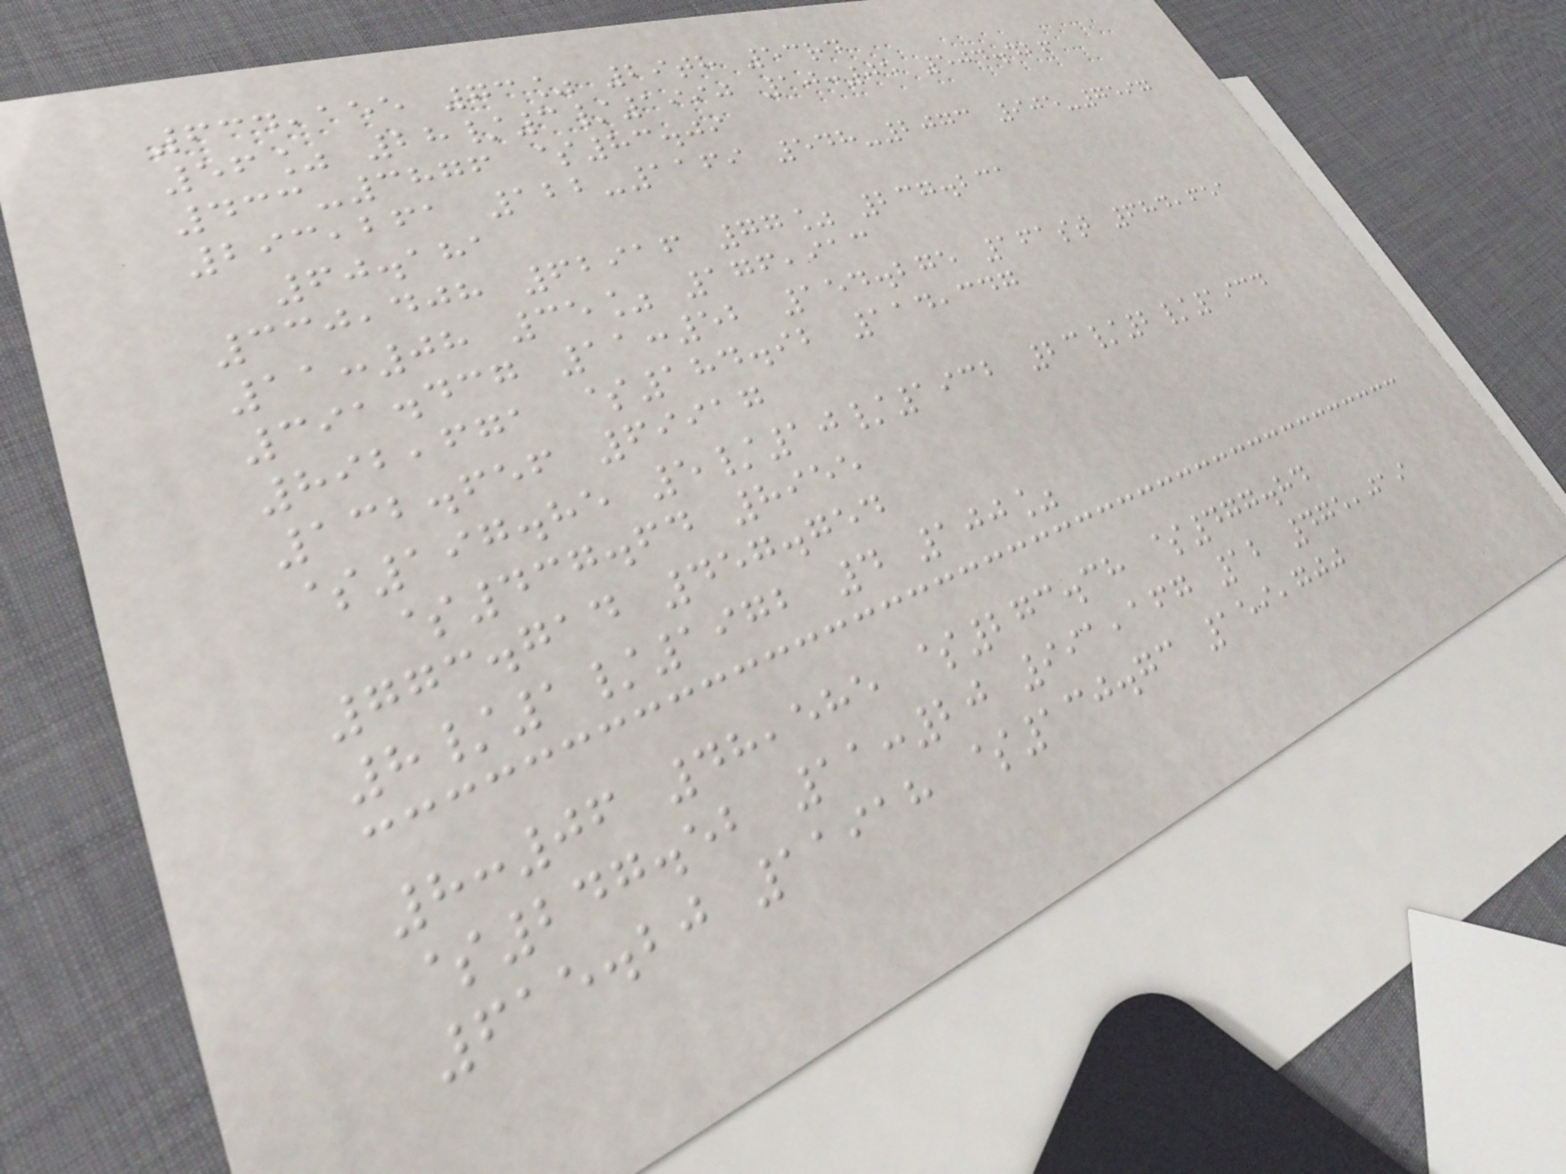634,155 73% 29th 53rd
56% 28/3/1990 10:05 504.426
433-3876 $83.09
293,261 122-1169 548-2073 905-7597
60.181
330,408 62916 77% 237.231
11:08 35% 176,913
391.437 11:52 154.275 161st 684,651
892,671 $184.92 114,347
132.656 69917
$197.85 5/10/1932 23/2/1934
$437.64 8955
773.714 457.754
8/1/1972 4 100%
8:06 48,585 $273.38 $477.84
$247.52 11:20 991,167 12 475,019
615.20 11918 $130.73 159,700
